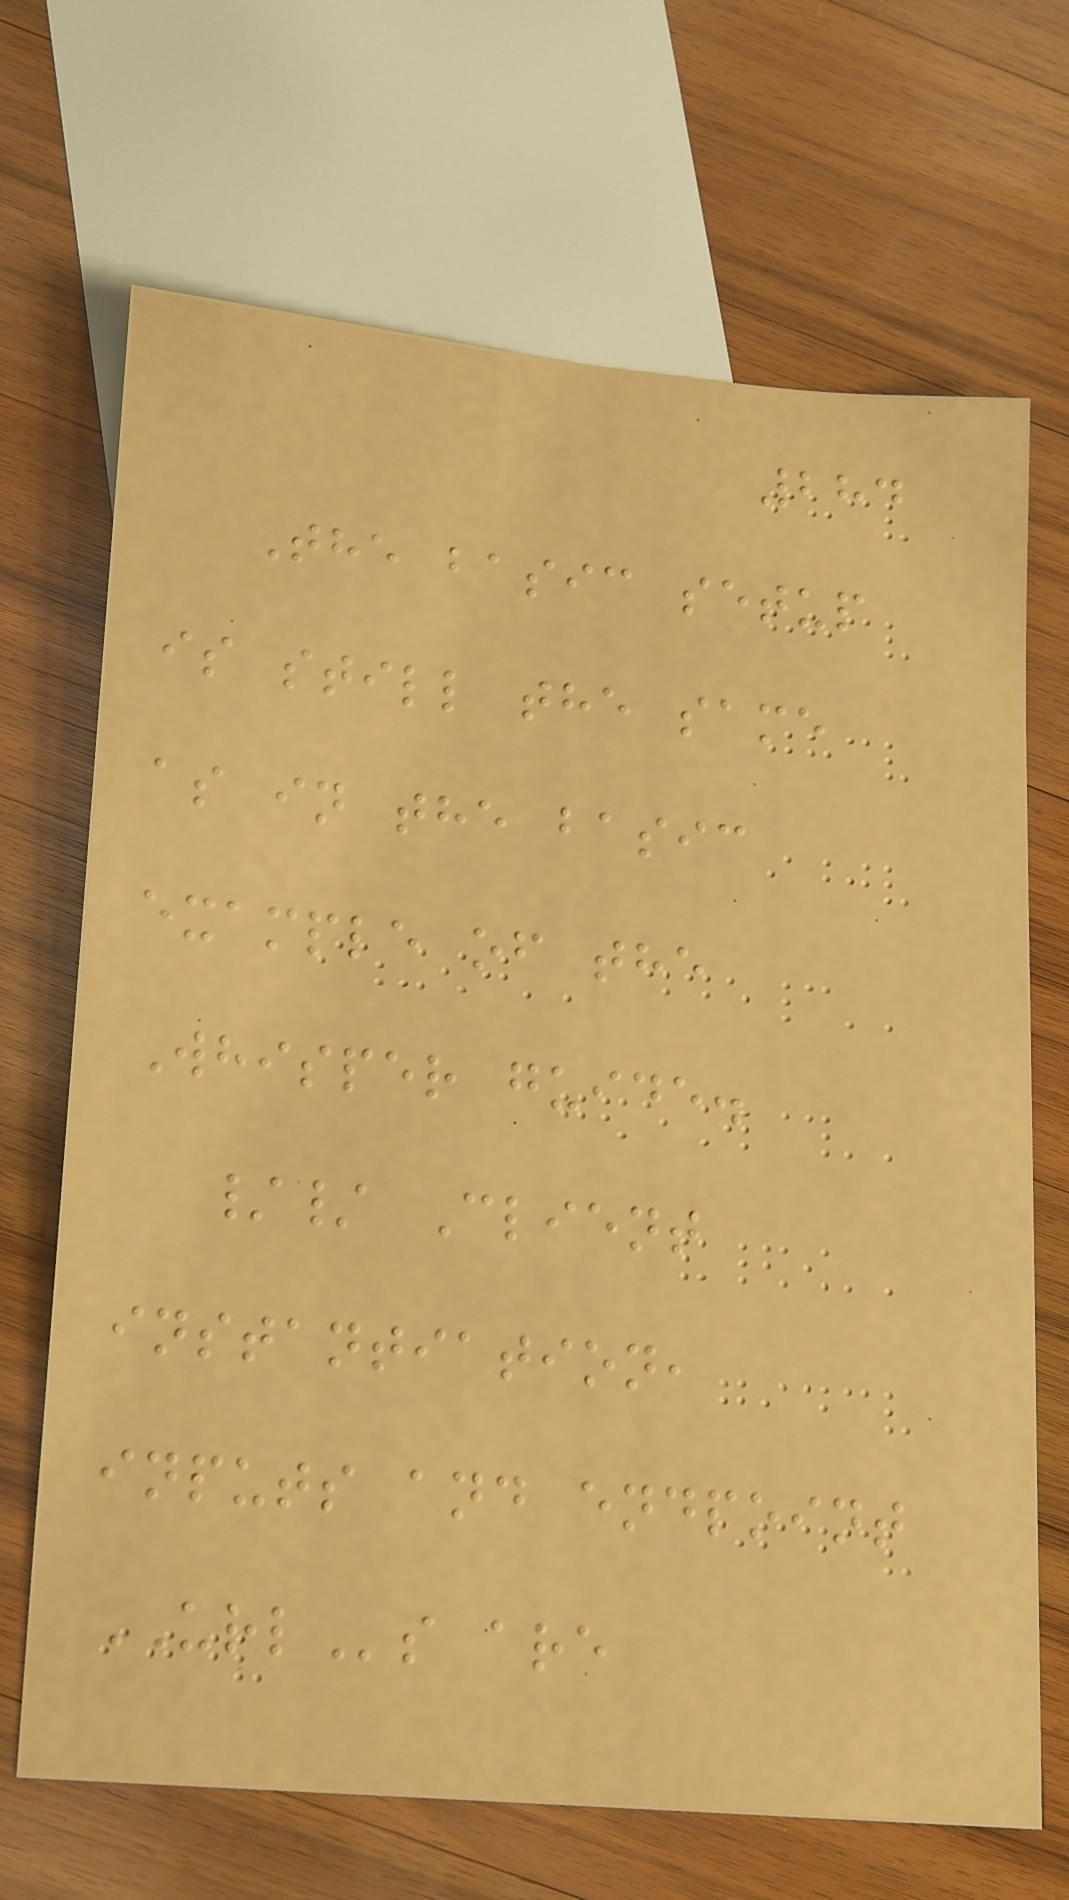284
The basic setup
is still the same
as in the basic
example of the
Whisper guide.
// Client
instantiation,
inputs and endpoint
URLs are
